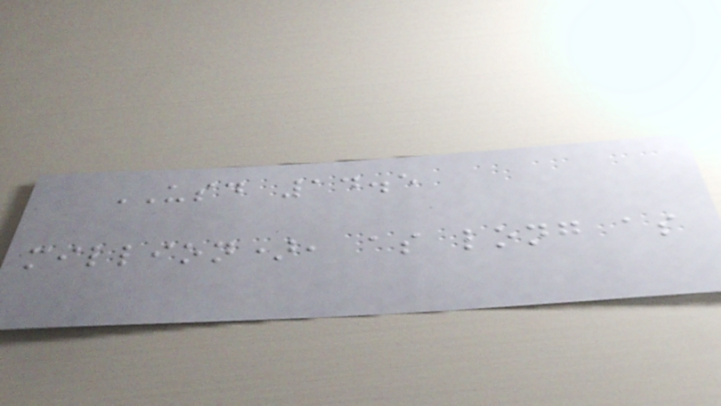USD 14.5
million), as long as
